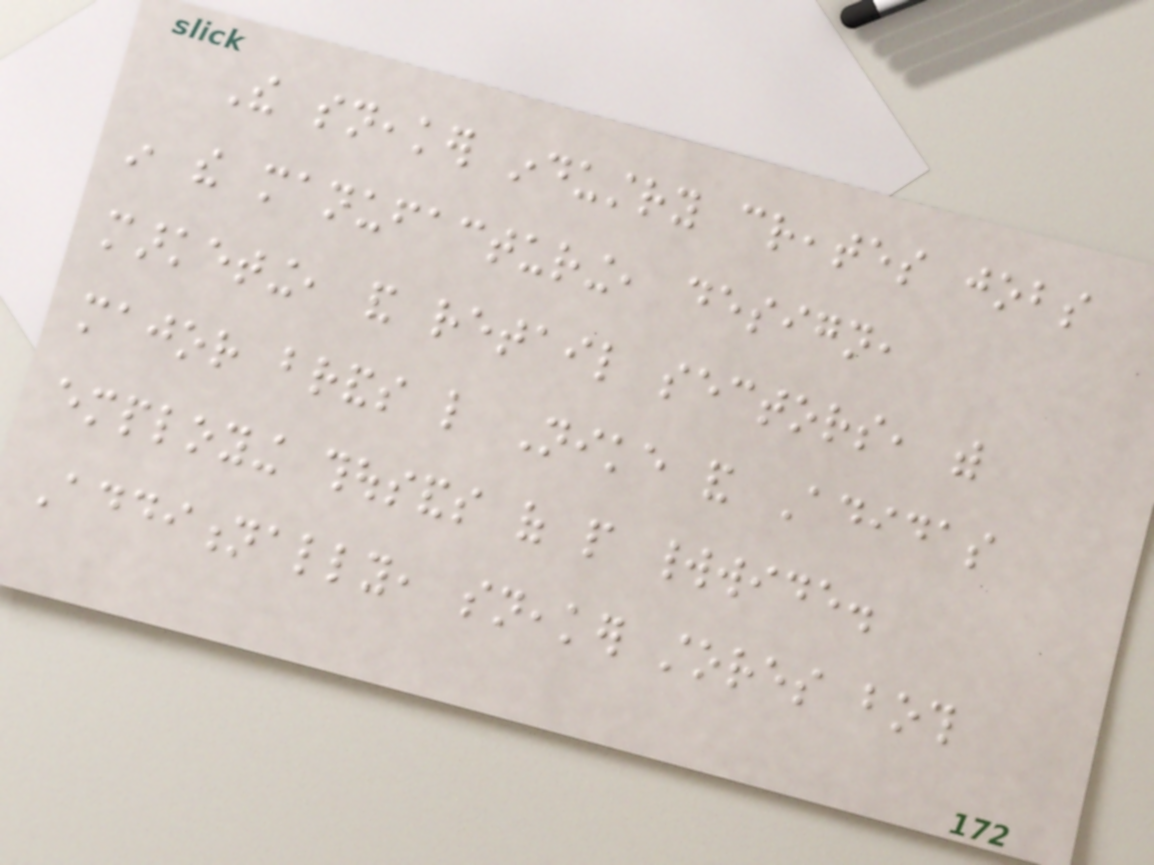The sneaker industry creates jobs
in the manufacturing, design,
marketing, and retail sectors, with
major brands like Nike and Adidas
employing thousands of people worldwide.
Additionally, sneaker stores both
